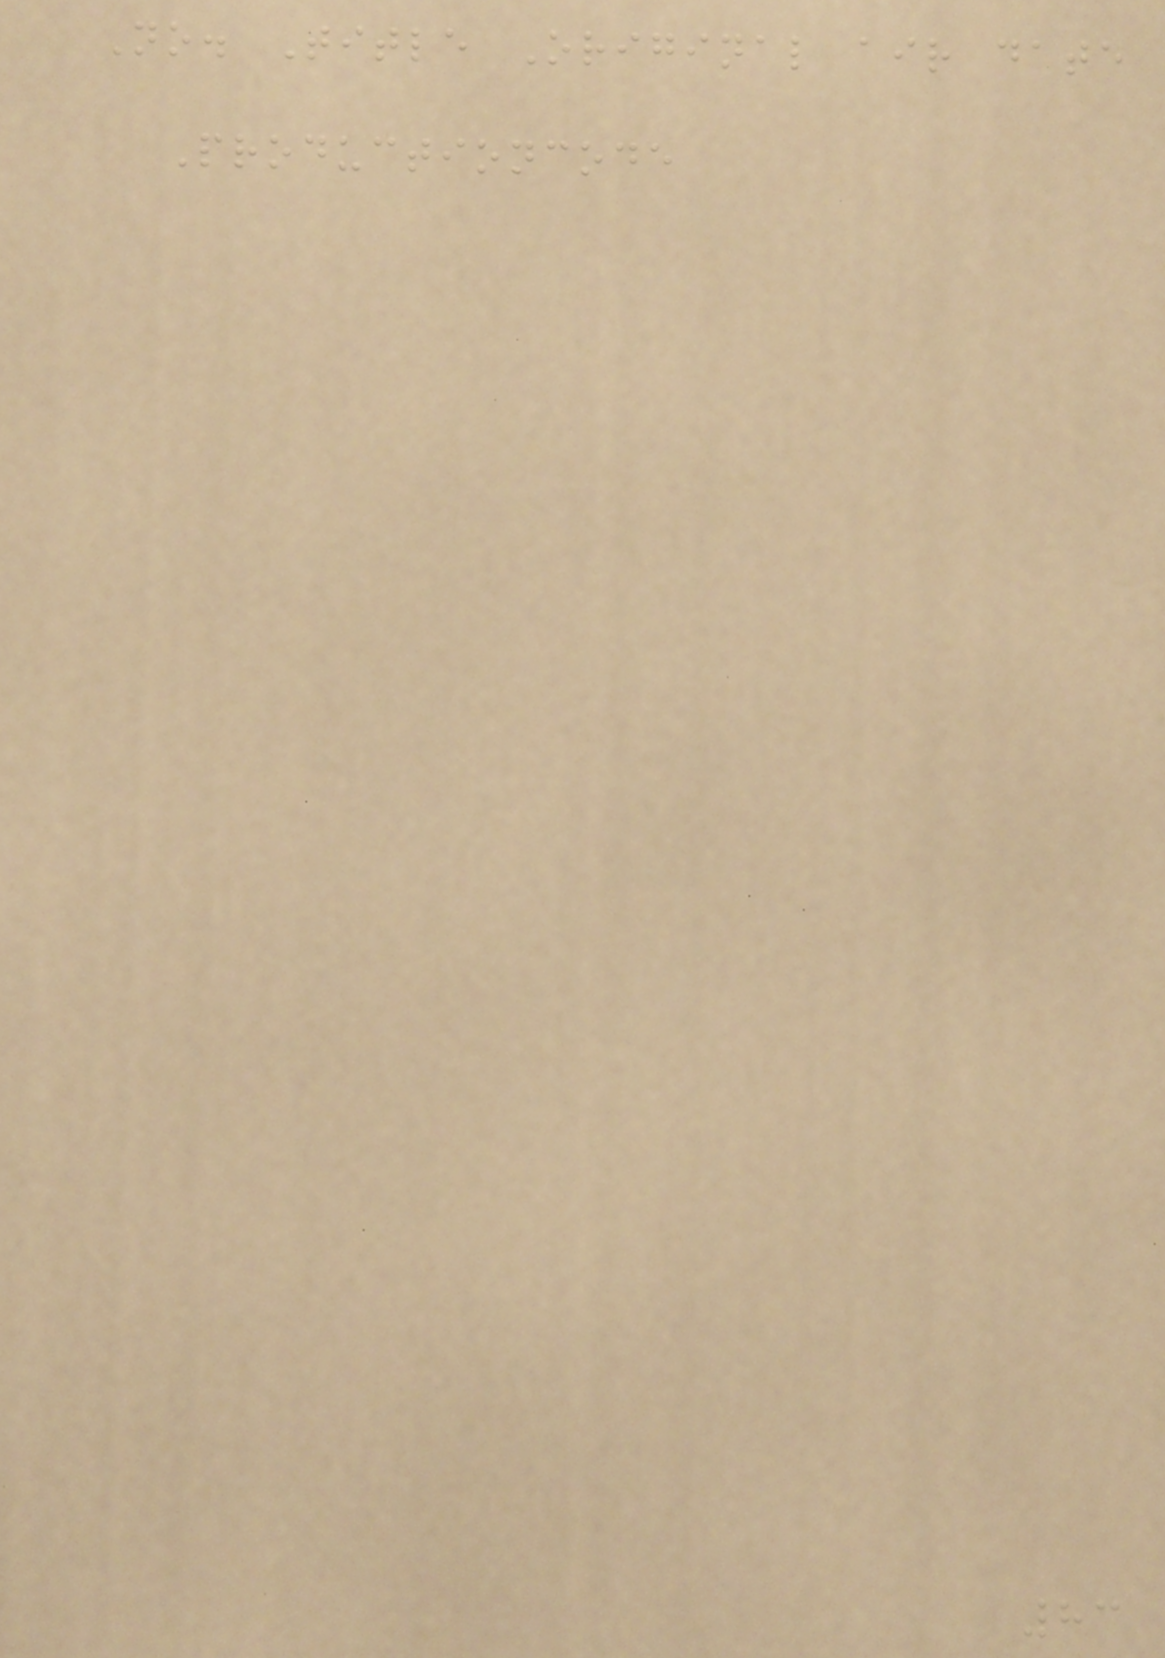No. Title Original air date
Productioncode
83
